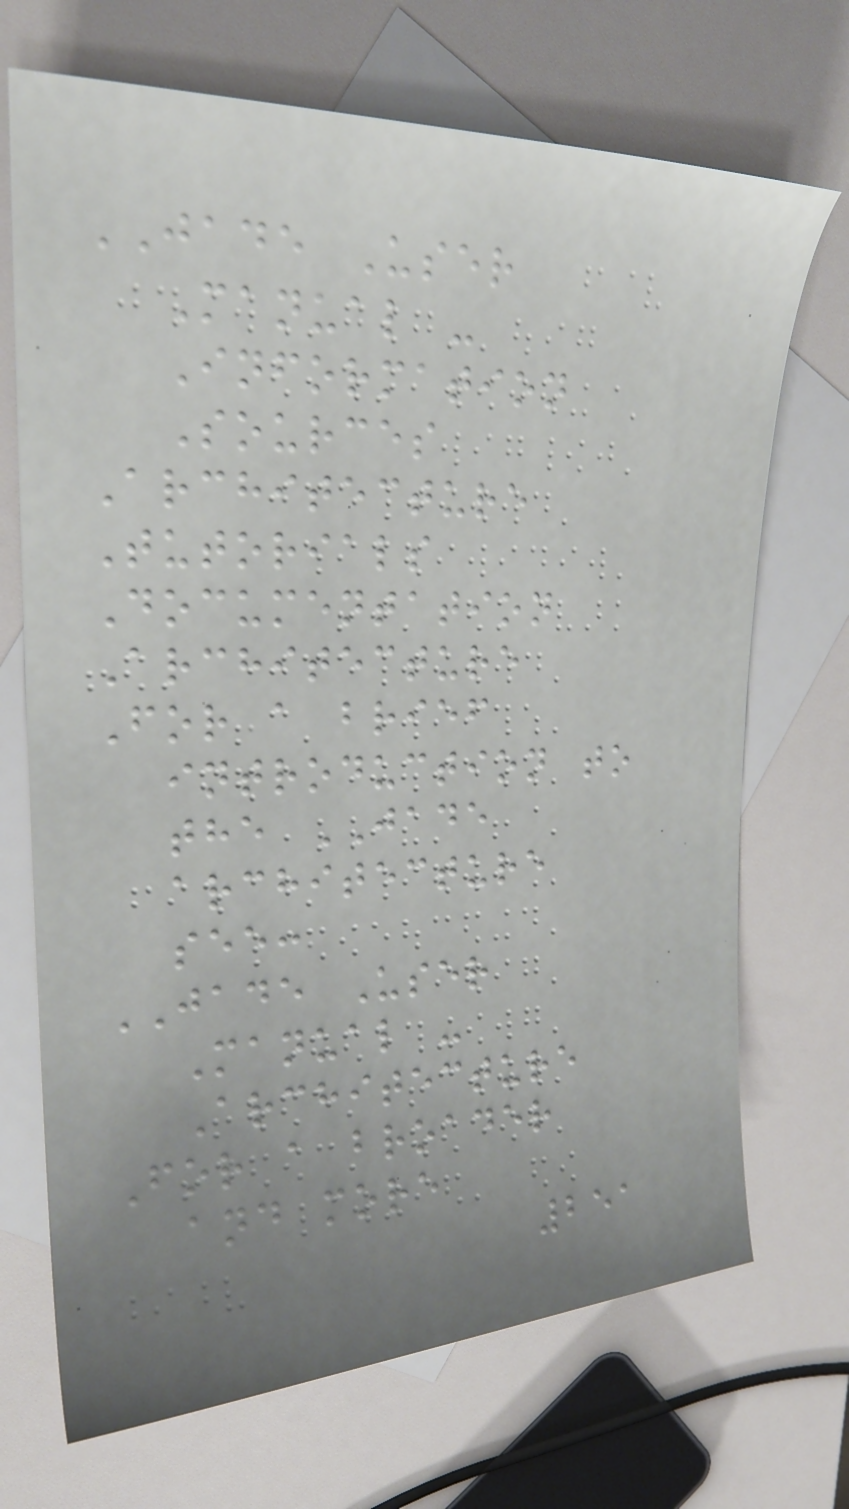JADE User
Manual -
Information
Sources
Architecture
Tutorials
Documentation
Architecture
For a brief
introduction to
the JADE
architecture
see:
JADE User
Manual -
Architecture
For a broader
and more
251
